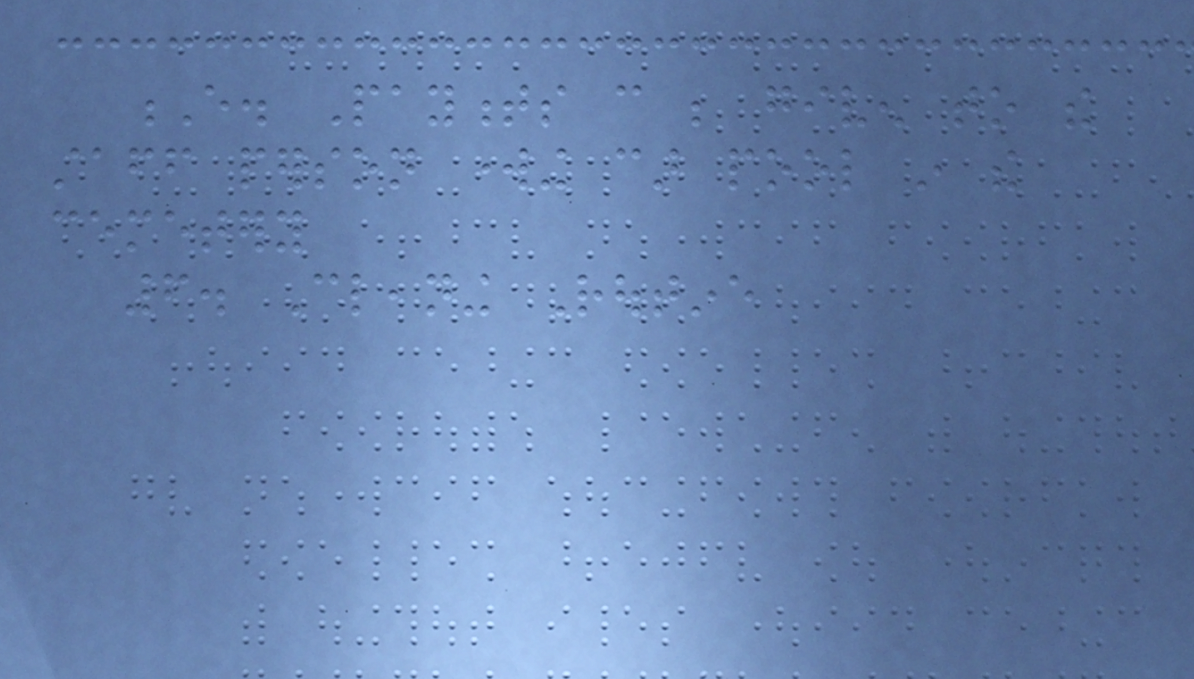E. Payments can be given to the
staff person working car pool in the
cemetery
6. Cleaning Routine
